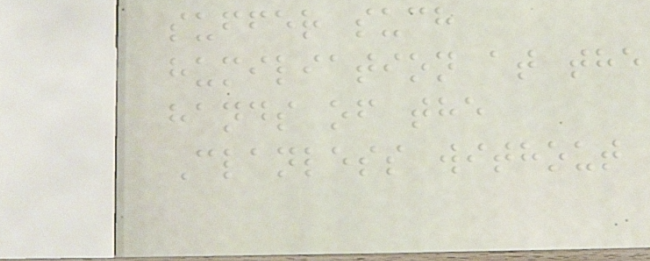suffer such
humiliation at the
hands of the
Clanless without
